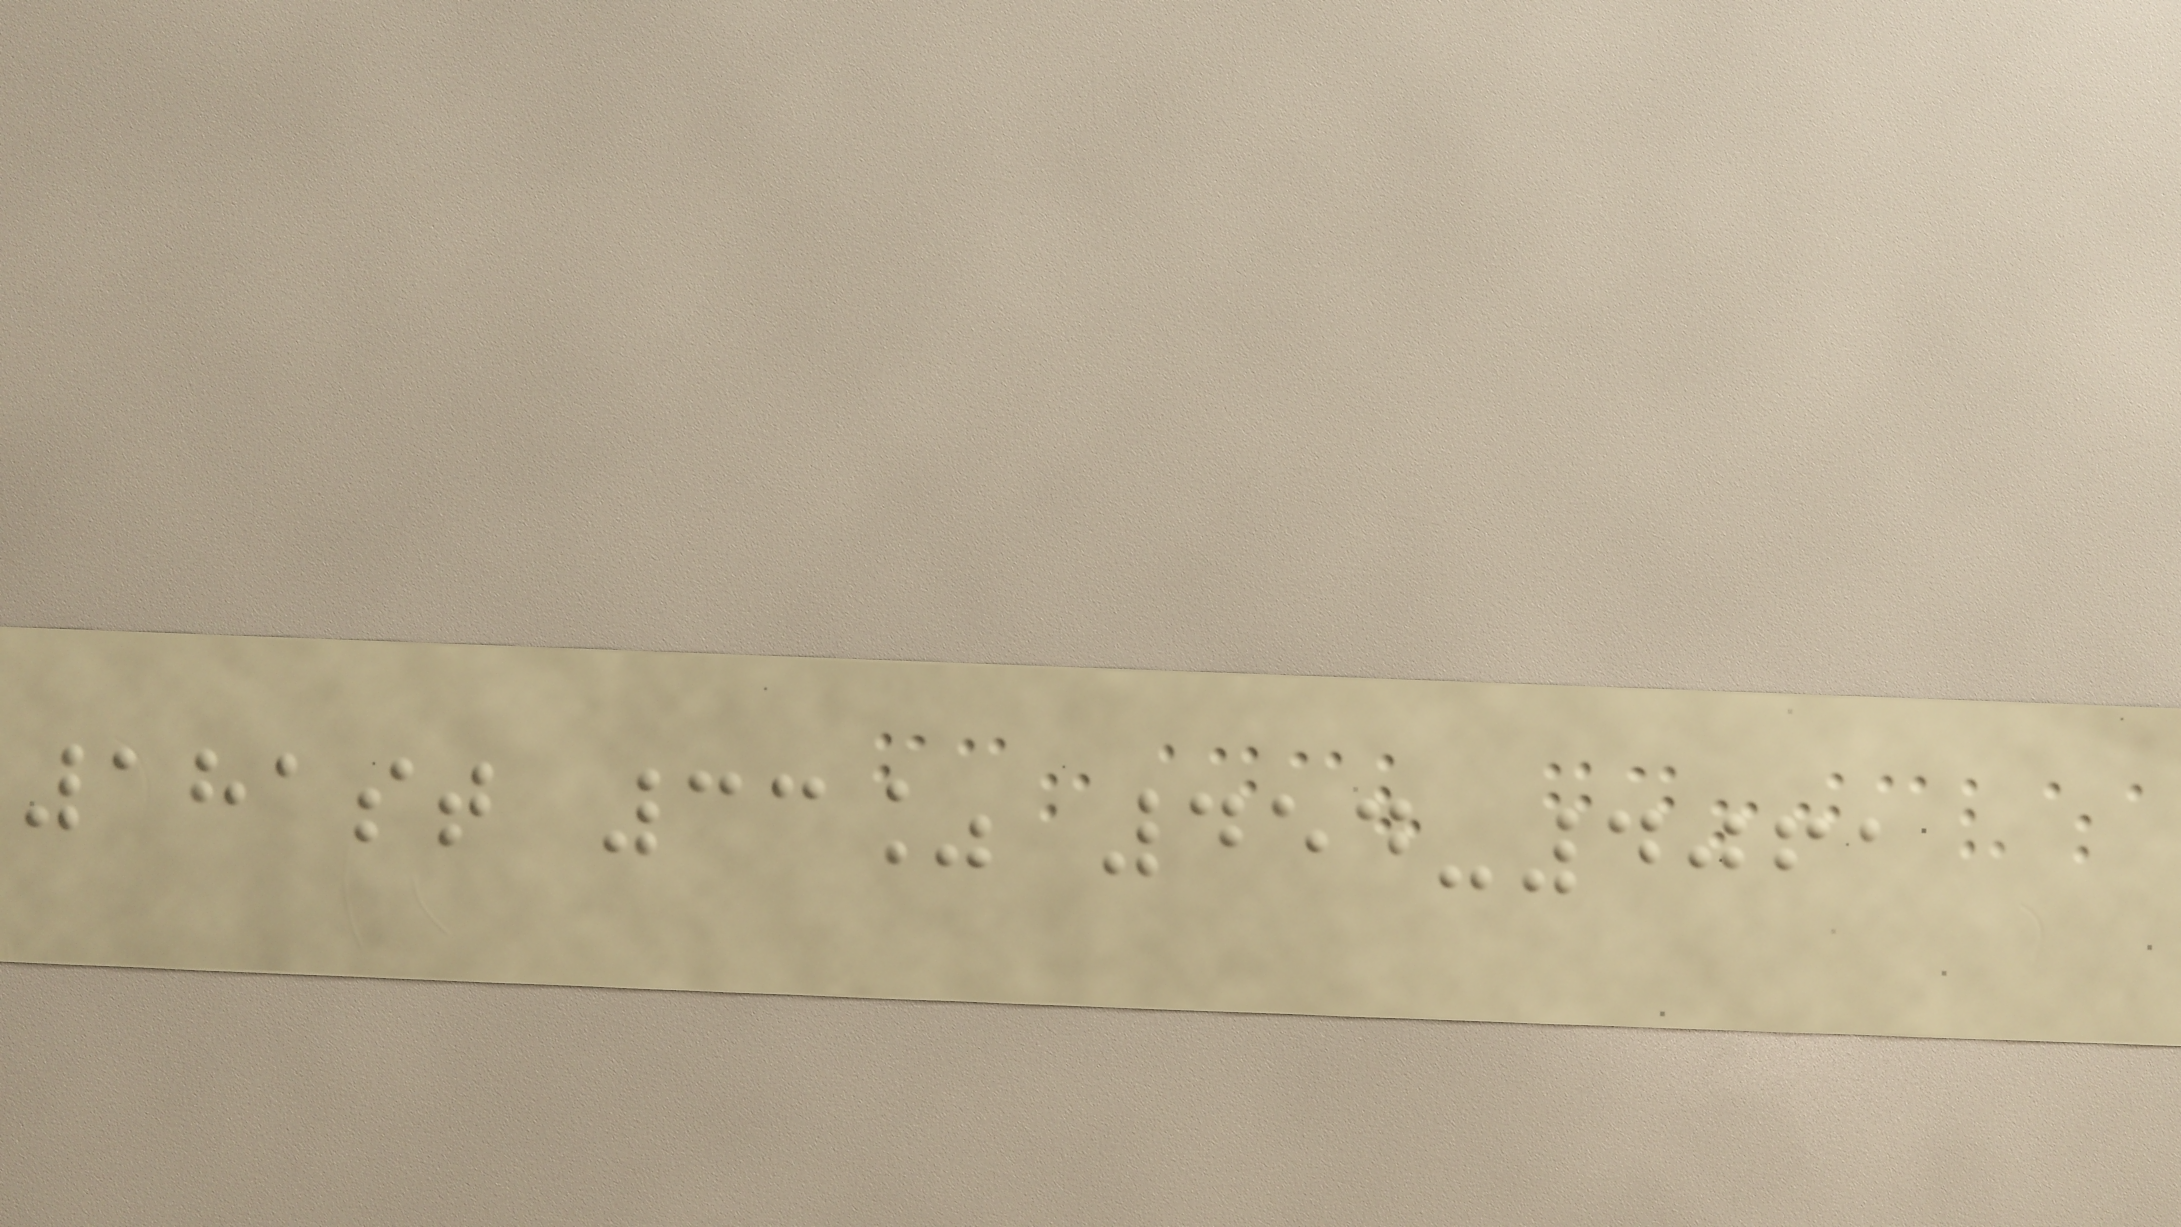181st 33% 454-4061
